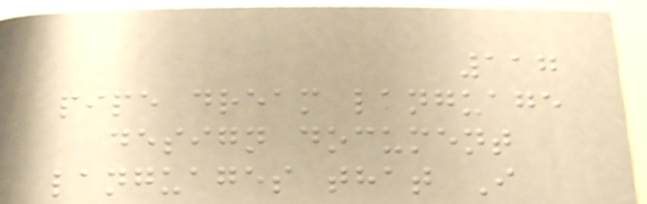117
pipe dream language
design document
languages that I
